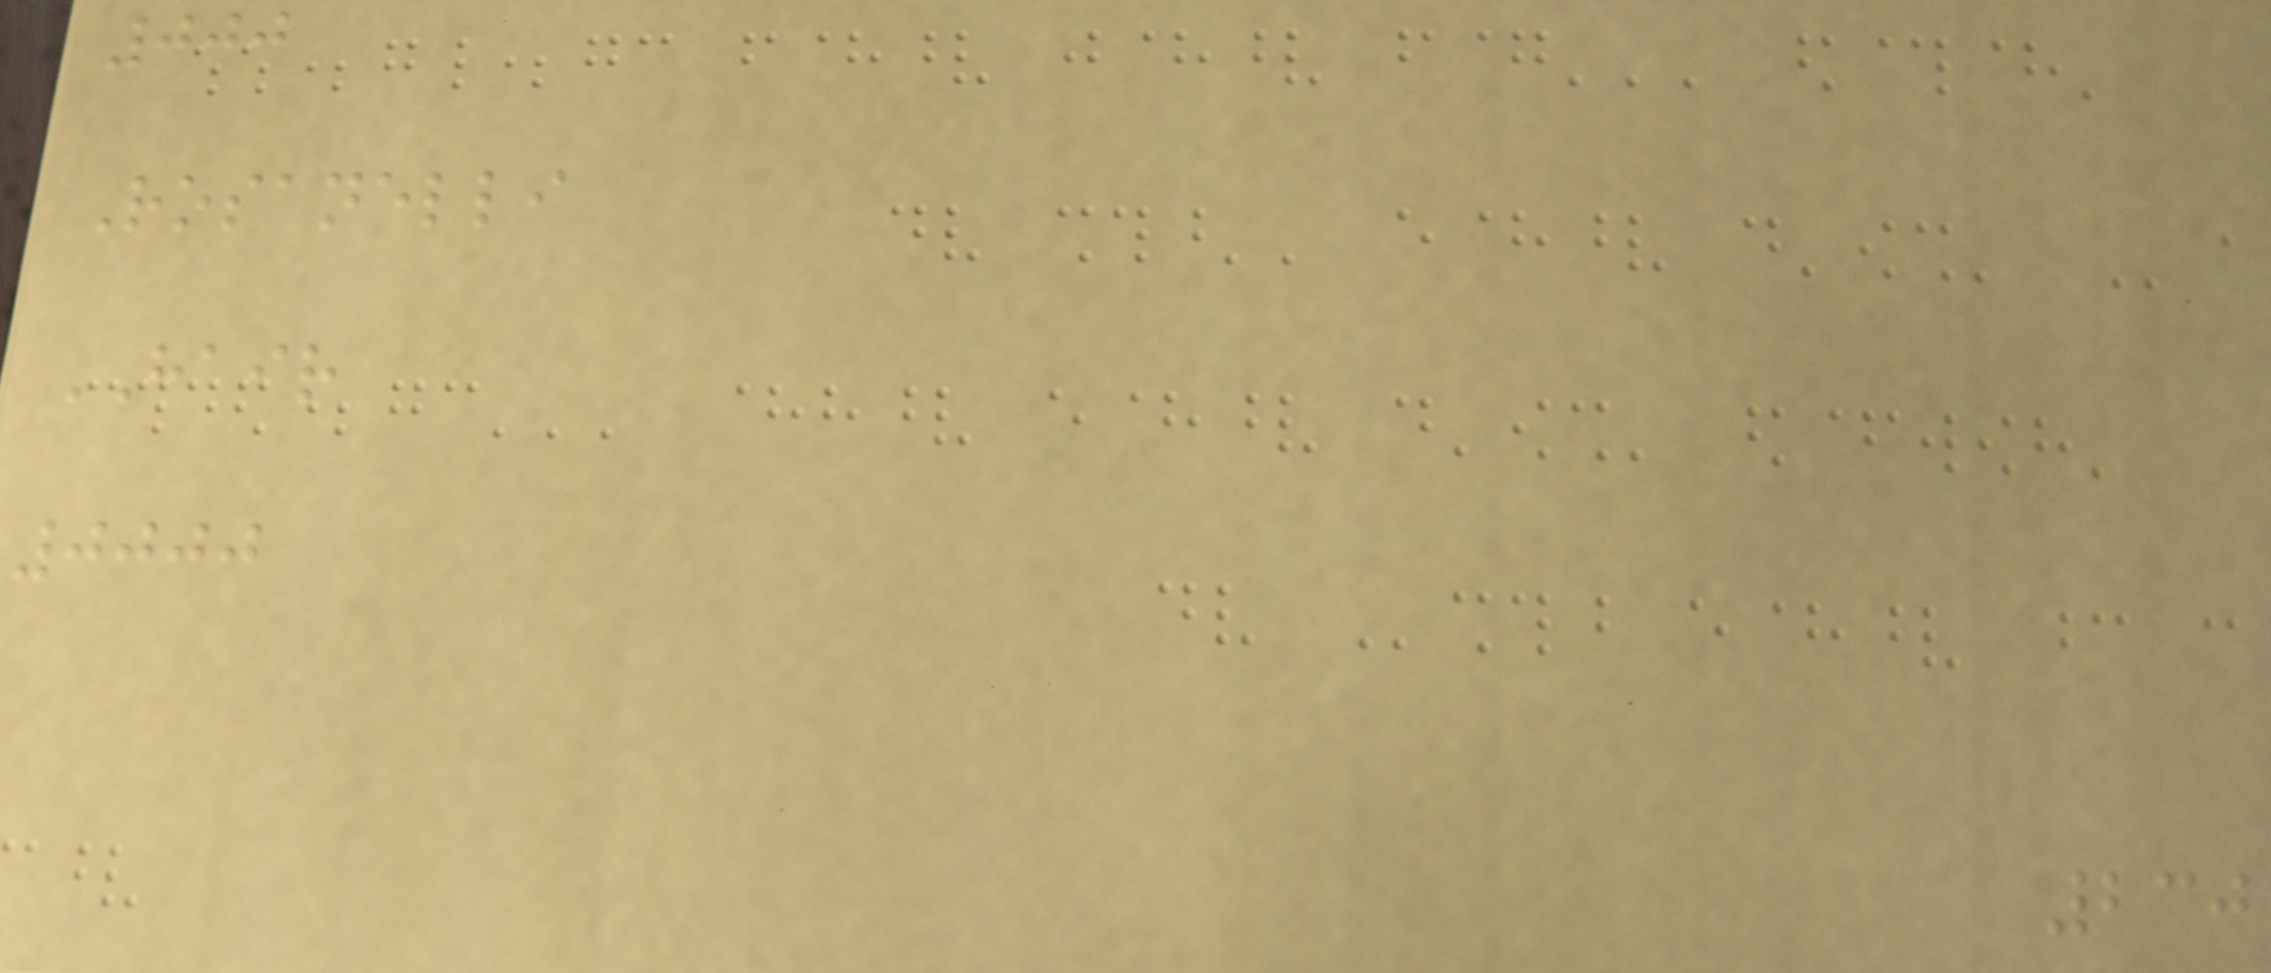000
Rosanelli
HAIR
0000
230
